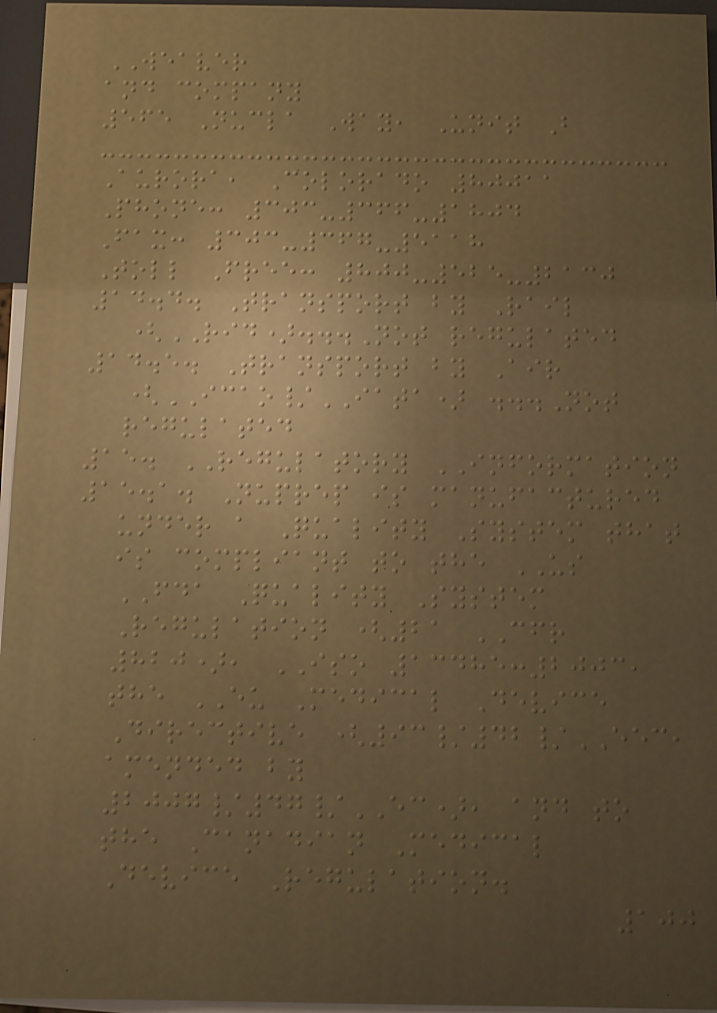WEAVER
and company
565 Nucla Way, Unit B
Aurora, Colorado 80011
Phone: 303-366-1804
Fax: 303-367-5118
Toll Free: 800-525-2130
14.4. Transport by Rail
(RID)...Not regulated
14.5. Transport by Air
(ICAO/IATA) ...Not
regulated
15. REGULATORY INFORMATION
15.1. Nuprep is manufactured
under a Quality System that
is compliant to the US
FDA Quality System
Regulation (21 CFR
820), ISO 13485:2003,
the EU Medical Device
Directive (93/42/EEC,
amended by
2007/47/EC), and to
the Canadian Medical
Device Regulation.
100
